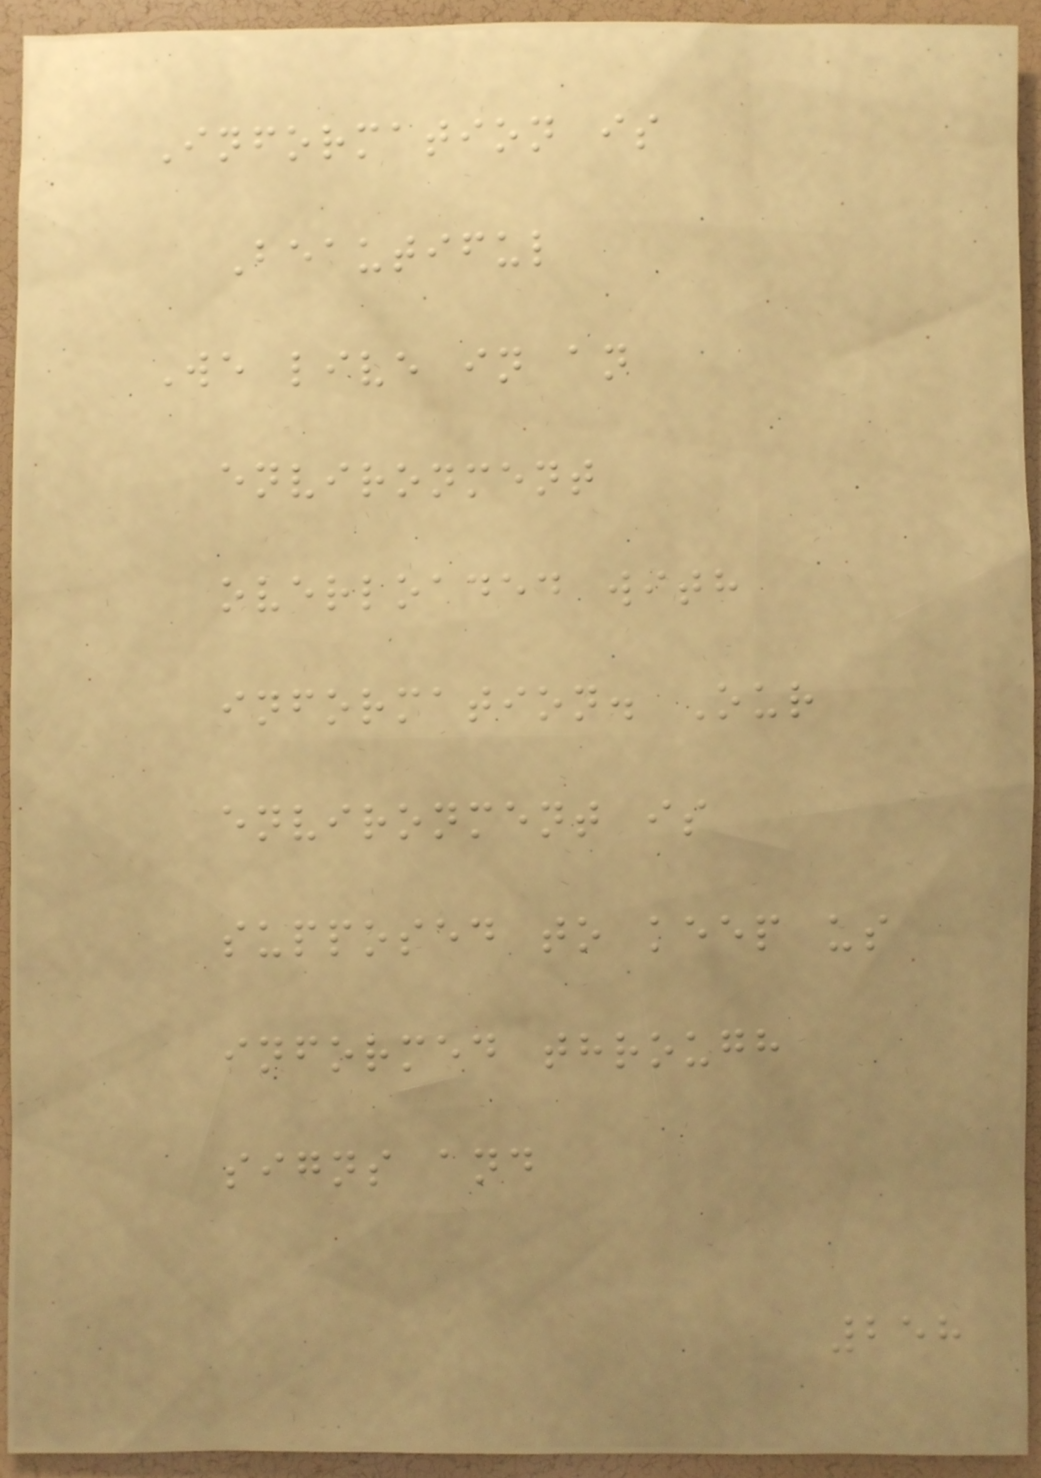Information is
Beautiful
We live in an
environment
overloaded with
information. Our
environment is
supposed to keep us
informed through
signs and
258
